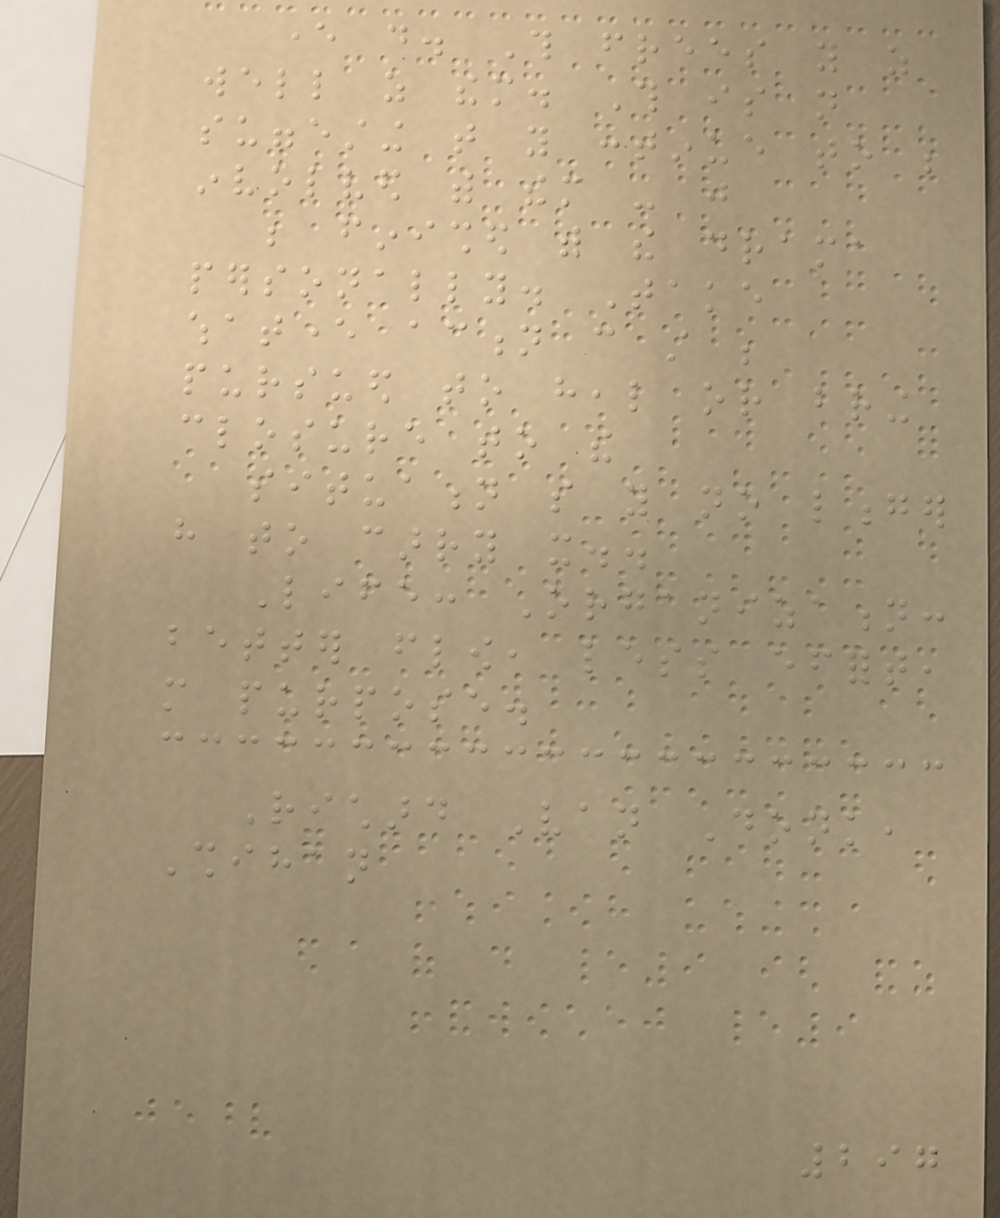ever do. This frees you as
well as them. This is not
suggesting that you continue to be
involved with them - just
be finished with the drama
personally. Take
whatever action can still be
pursued to heal or bring
closure to the
situation so you no longer
have to carry it..
Life: Organization:
better flow, less effort,
more purpose.
Richard Van Donk,
Shihan
297
